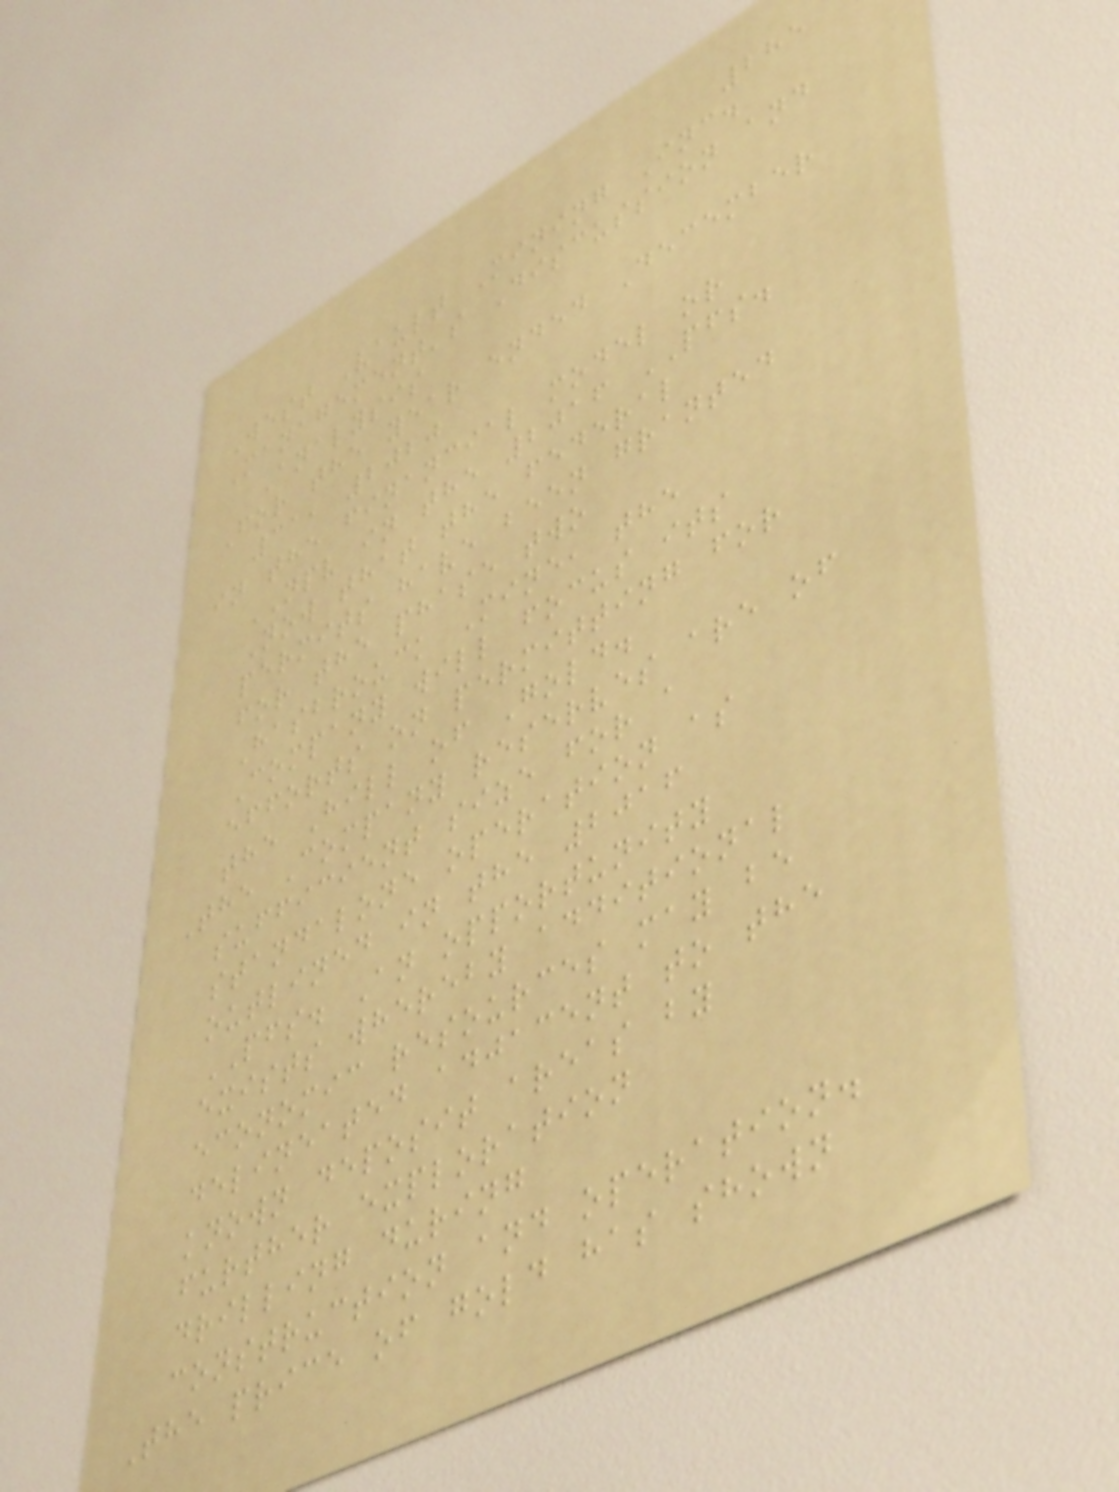285
West Vault Mining Inc.
Management's Discussion and
Analysis
For the year ended December
31, 2020
in the financial model or
NPV in the 2016 PFS.
Now that the federal
permits have been granted
for the phase two
Hasbrouck Mine, the
Company will focus its
efforts on permitting for
the Hill of Gold.
The Company reserves are of
sufficient size for a
standalone operation as
outlined in the 2016
PFS. An opportunity
exists whereby additional
economic resources may be
delineated adjacent to the
known deposit areas by
further exploration
drilling during
construction and operation.
The price of gold has shown
